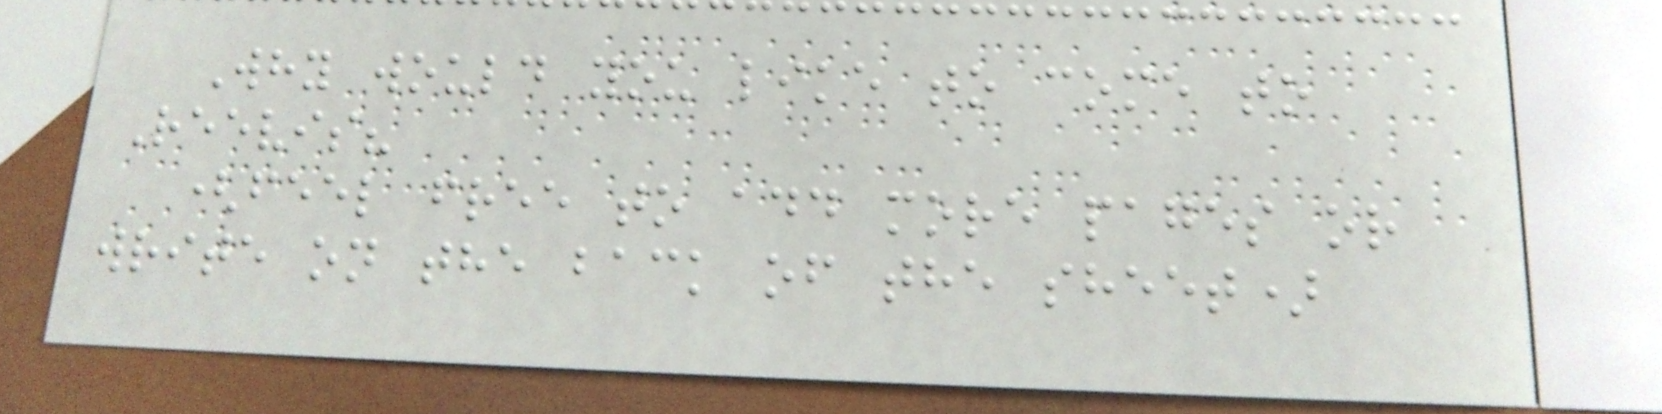Why would you like to come to
Reevis?
(feel free to add more pages or
write on the back of the sheet)
